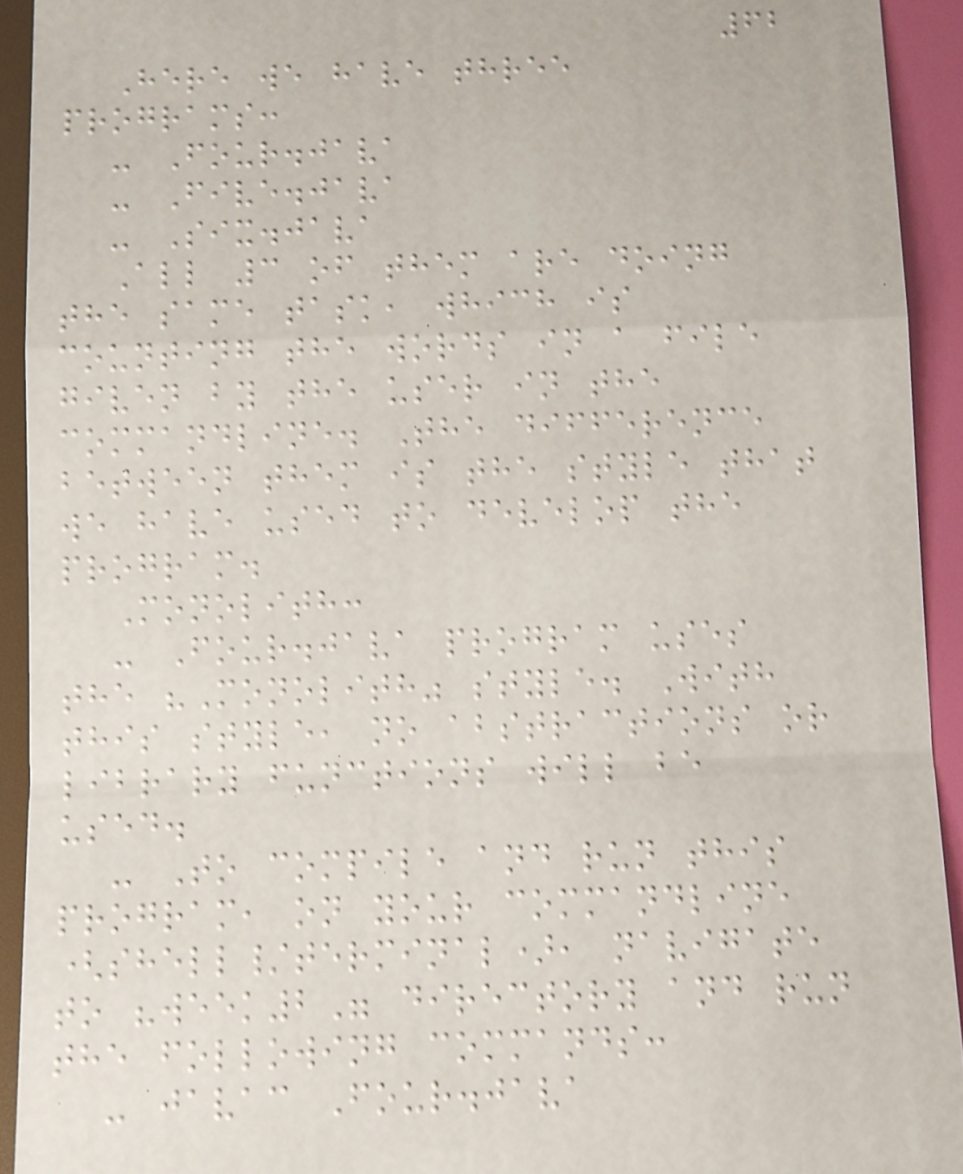62
Here we have three
programs:
- Four.java
- Five.java
- Six.java
All 3 of them are doing
the same task, which is
counting the words in a file
given by the user in the
commandline. The difference
between them is the style that
we have used to develop the
program.
Monolith:
- Four.java program uses
the "Monolith" style. With
this style, no abstractions or
library functions will be
used.
- To compile and run this
program, on your commandline
(shell/terminal), navigate
to "week2" directory and run
the following commands:
- javac Four.java
